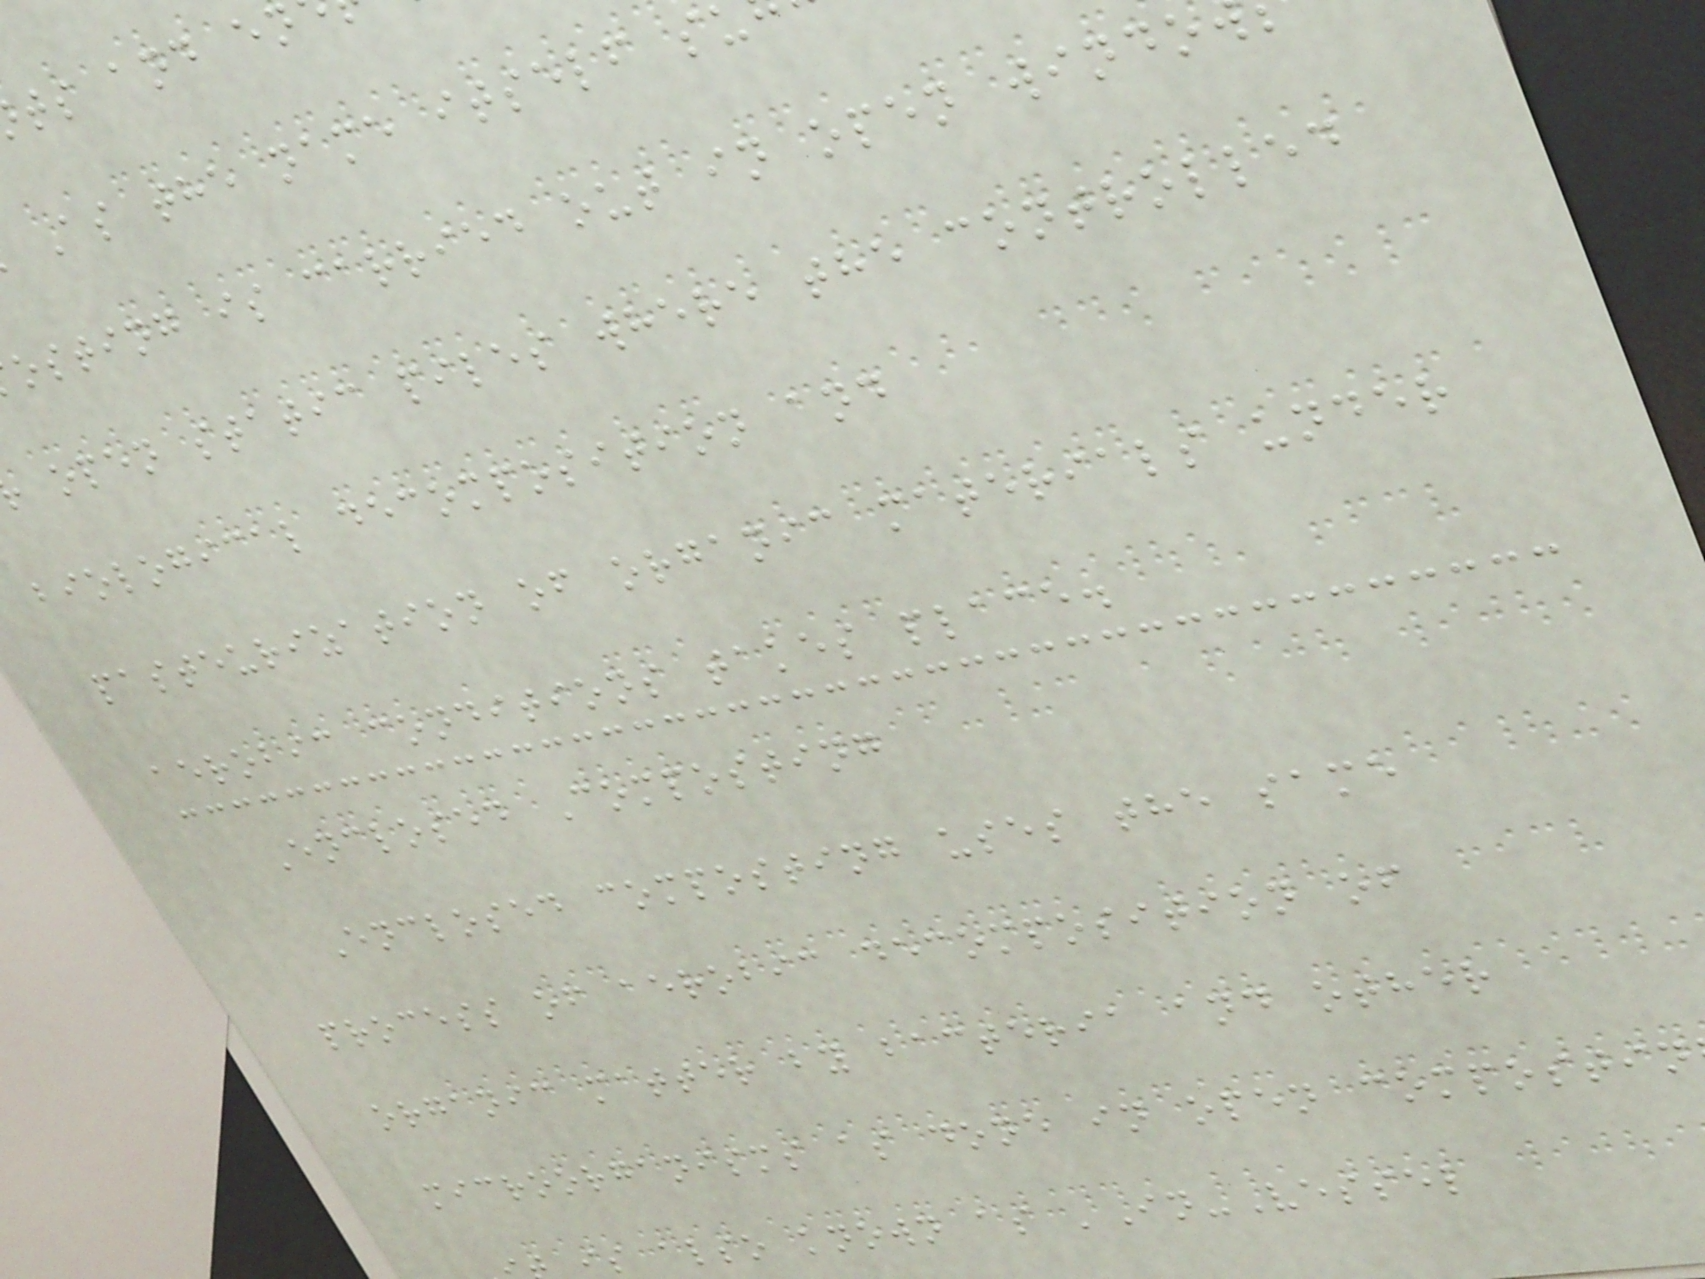As the name itself s
osting is carried out in open windo
open static piles where the controlled
biological decomposition and
pasteurization of organic materials under
aerobic conditions takes place.
Enclosed Composting
Enclosed composting uses the same
process of aerobic decomposition of
organic matter by bacteria and other
microorganisms as done in open compostin
is also known as 'In-Vessel
